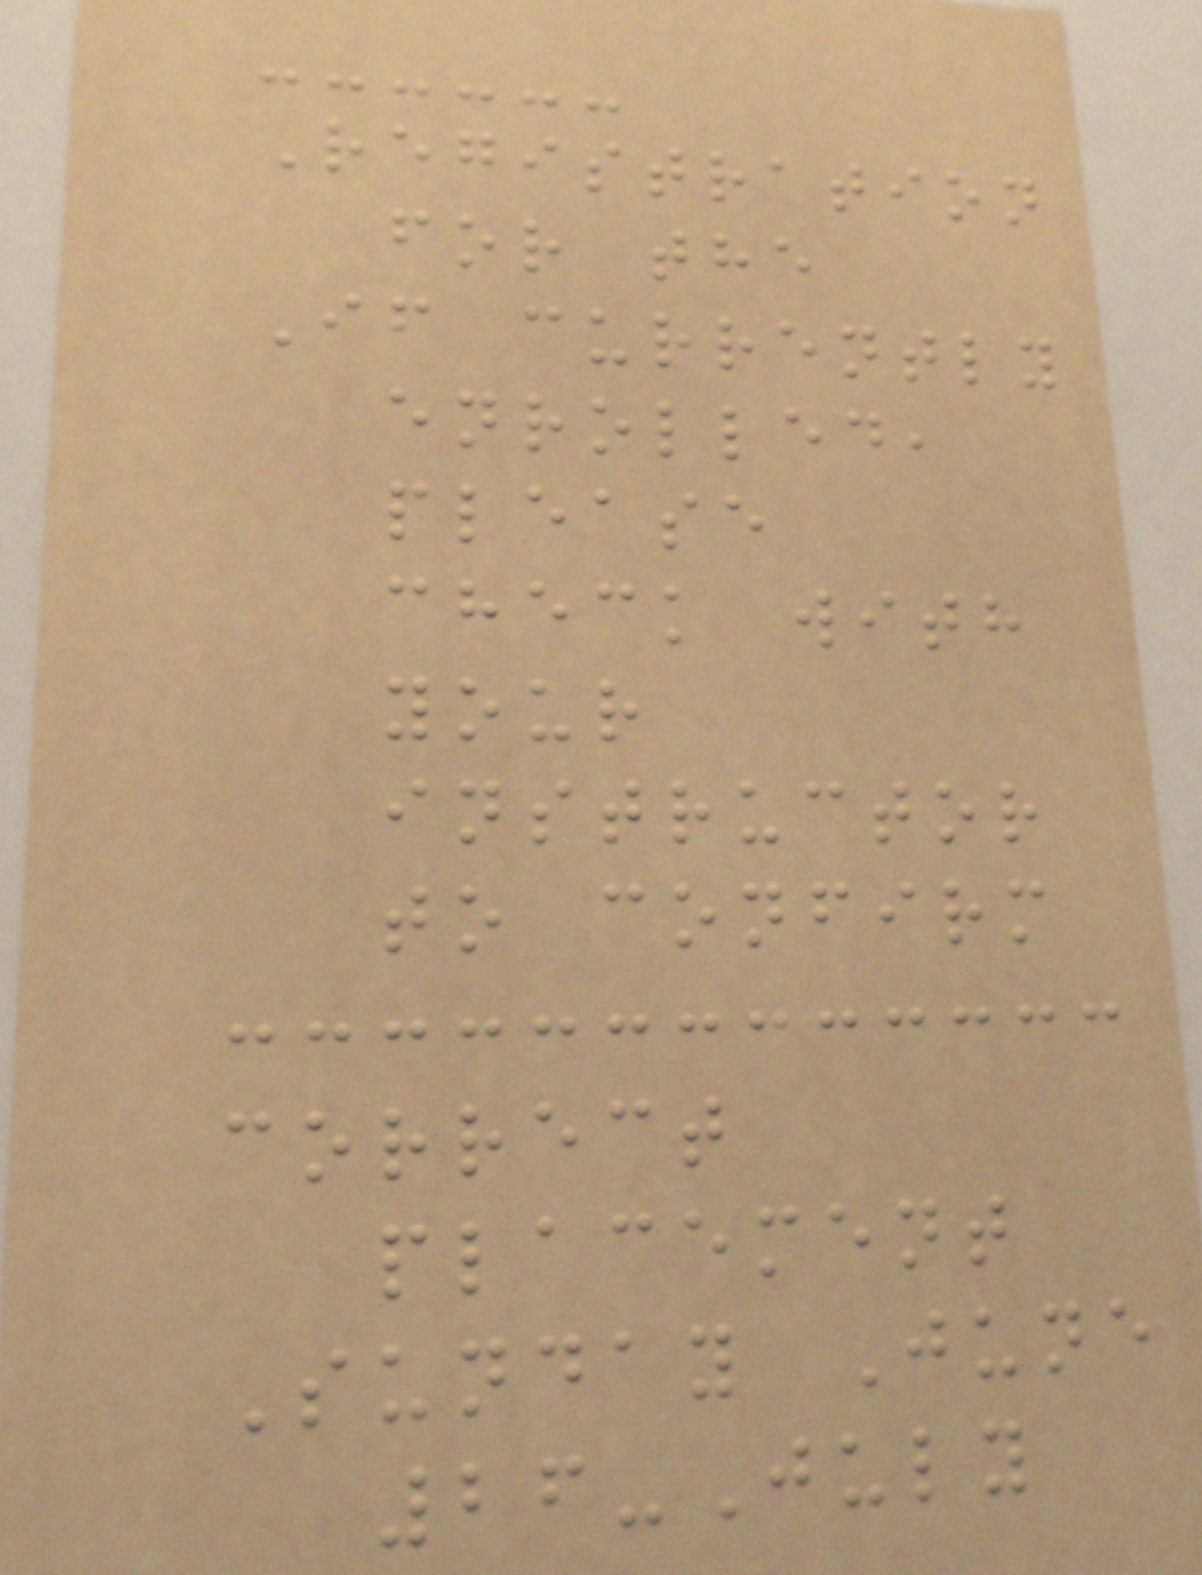Registration
for the
If currently
enrolled,
please
check with
your
instructor
to confirm
correct
placement
Sunday June
26-July
